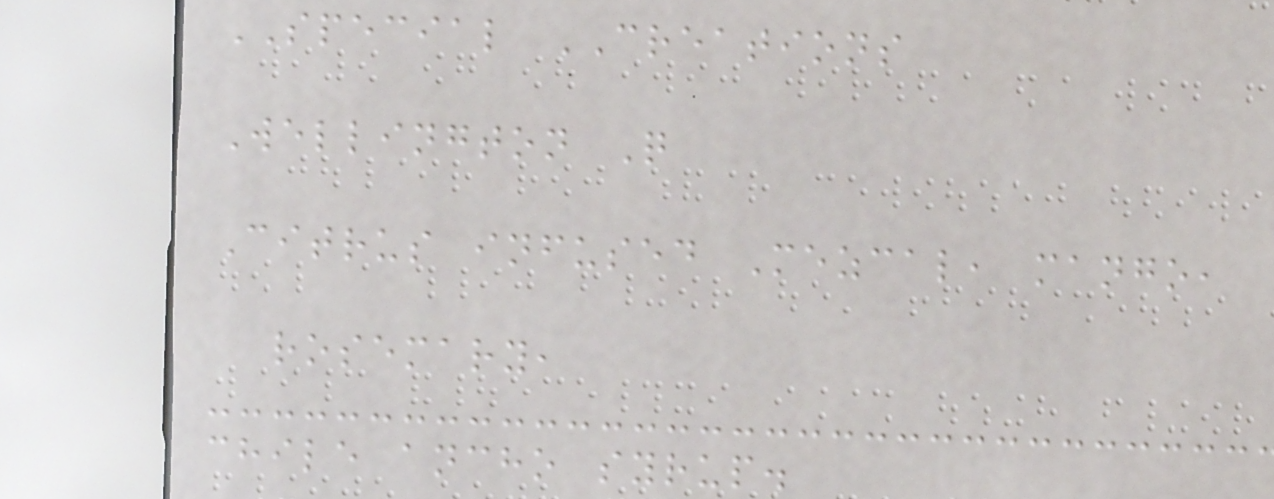SPECIAL CREATIONS
Wellington Q
Citrus infused Mezcal, mango,
rosemary,
chile ancho syrup.
